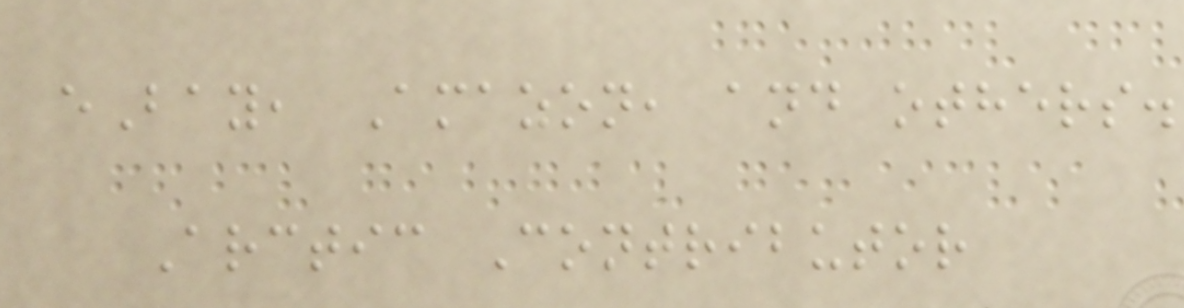eBay, Amazon, and others.
Arctic Contributor
